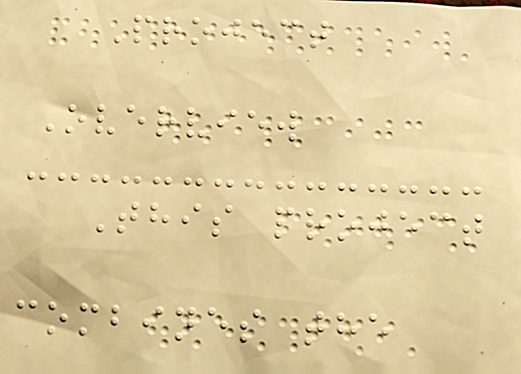Project
Overview
This project
combines the
